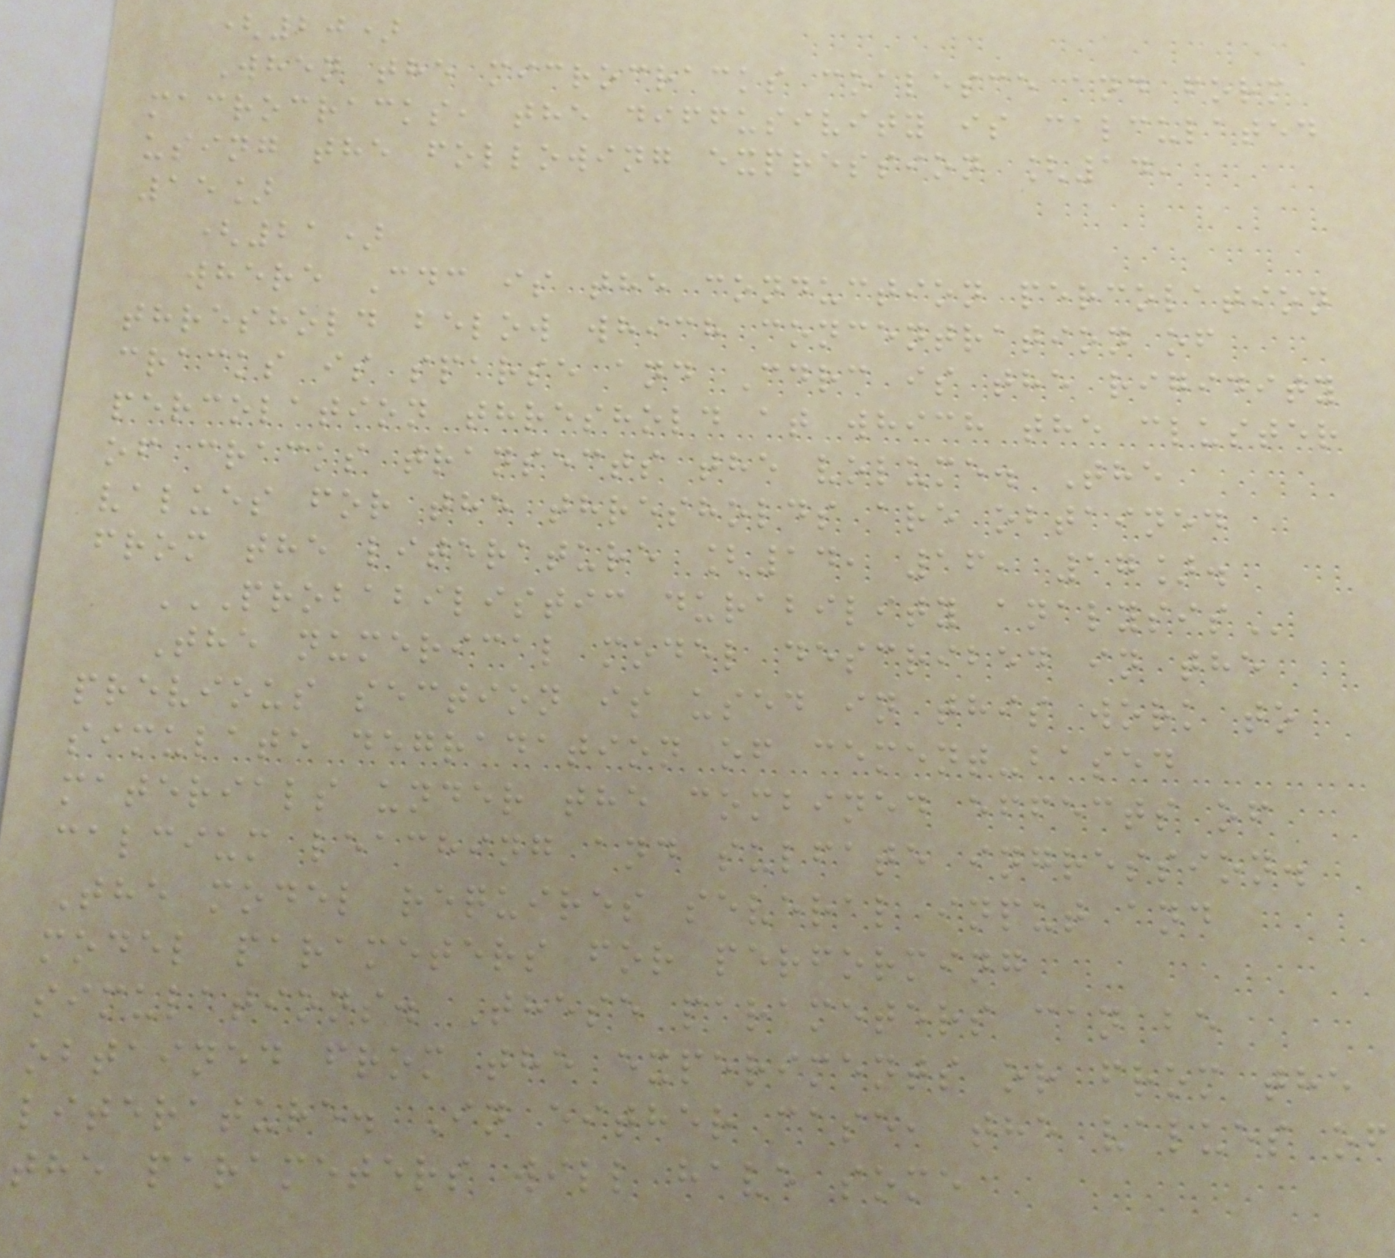(20)
When the microcracks coalesce and form
macrocracks, the diffusivity is calculated
using the following expression [14,
15]
(21)
where Cdc is the conduction percolation
threshold below which concentration of
cracks is sparse and Cdrc is the rigidity
percolation threshold at which the cluster
of cracks transects the volume. The
values for the thresholds are obtained
from the literature [14, 16, 17].
PROBABILISTIC DURABILITY ANALYSIS
The numerical model described in the
previous section is used in this work to
simulate degradation of cement-based
materials under the combined effects of
calcium leaching and sulfate ingression.
The model requires several input and
model parameters for performing
simulations. These parameters can be
obtained from the experiments or from the
literature. In either case, the values of
the parameters will have some
